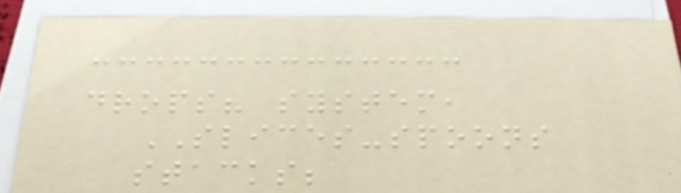drops? system,
SLICES-spoons
stacks;
